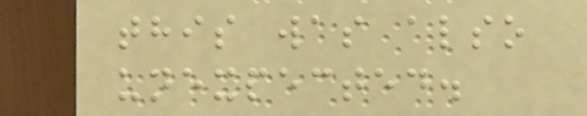this was also
unexpected.
